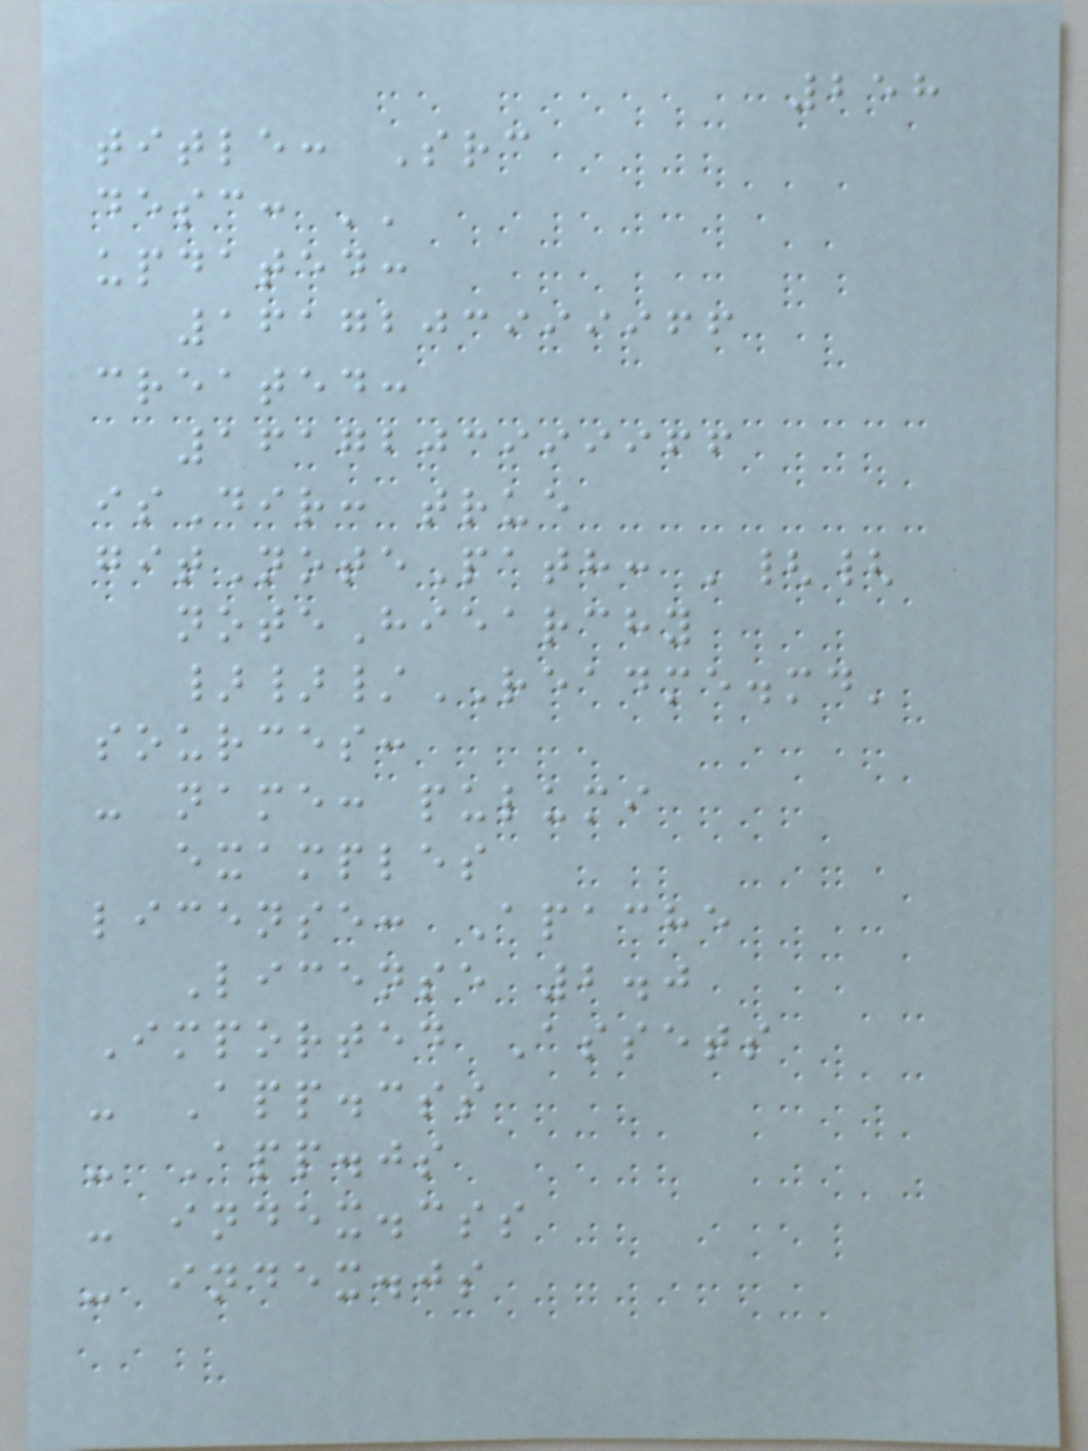258
title: Src
desc: ''
updated:
1617203999966
created:
1617203999966
isDir: true
gitNotePath: '{{
noteHiearchy
}}/README.md'
sources:
- name: pulumi
examples
license: Apache
License 2.0
Imported Assets
- App.css
- App.js
- index.css
- index.js
